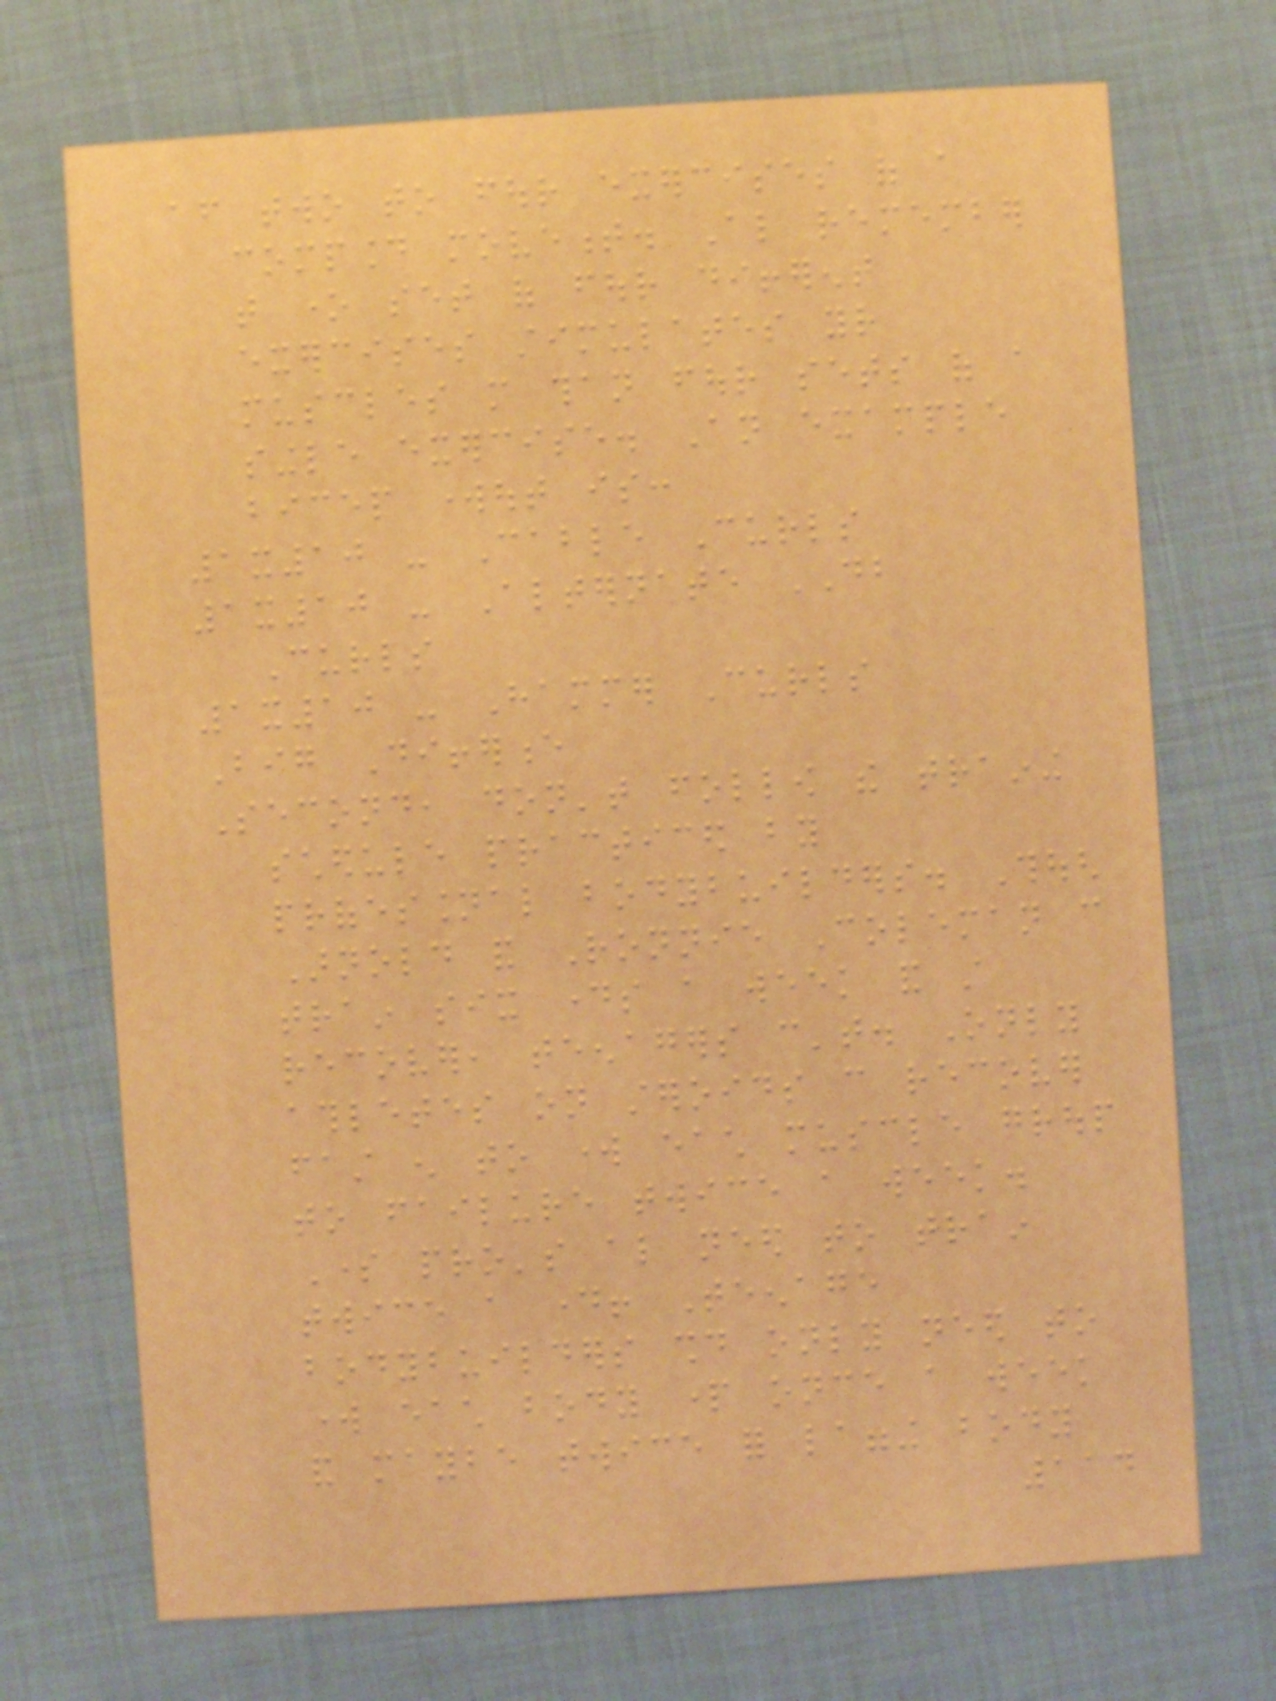after two to four exercises of a
compound movement. Also remember
that one set of four different
exercises stimulates your
muscles more than four sets of a
single exercise. An example
bicep workout is:
1x10 - Cable Curls
1x10 - Alternate DB
Curls
1x10 - Hammer Curls
Big Difference
Second, don't follow the training
schedule practiced by
professional bodybuilders. Though
Arnold and Ronnie Coleman can
train six days a week and still
recover, teenagers can't. Only
athletes on steroids can recover
fast enough to work each muscle group
to failure twice a week.
Some pro's also need to train
twice a day! Teenage
bodybuilders should only need to
work each body part once a week
and maybe twice for lagging body
114
